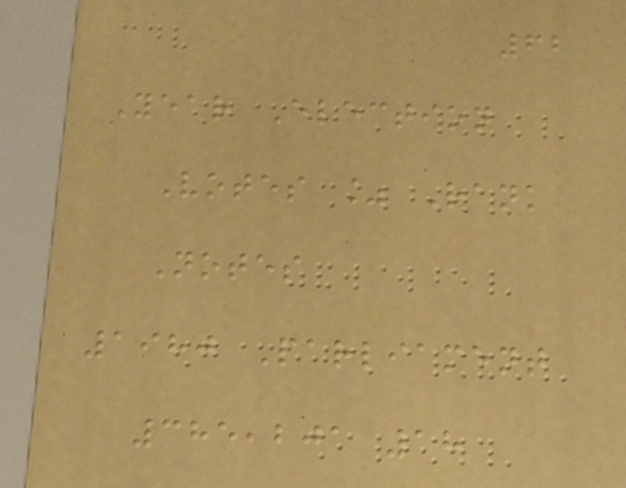62
Year Election
Votes % Rank
Notes
1980 Parliament
385,201 18
